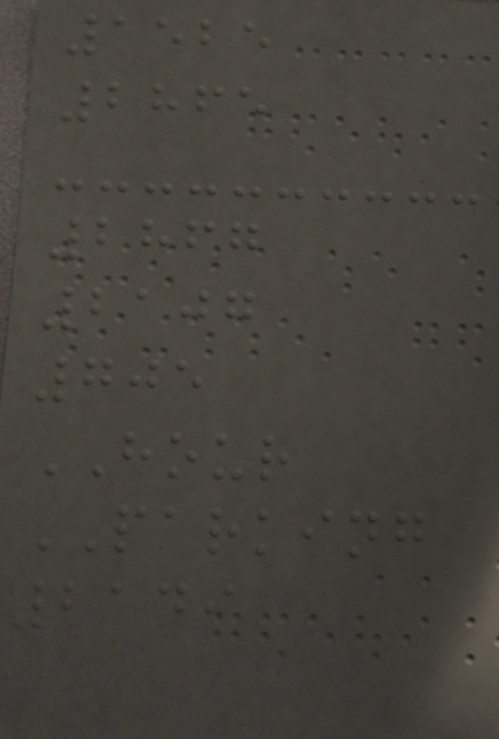1525
2865
2867
2107
705
HOUR
PARKING
2149
